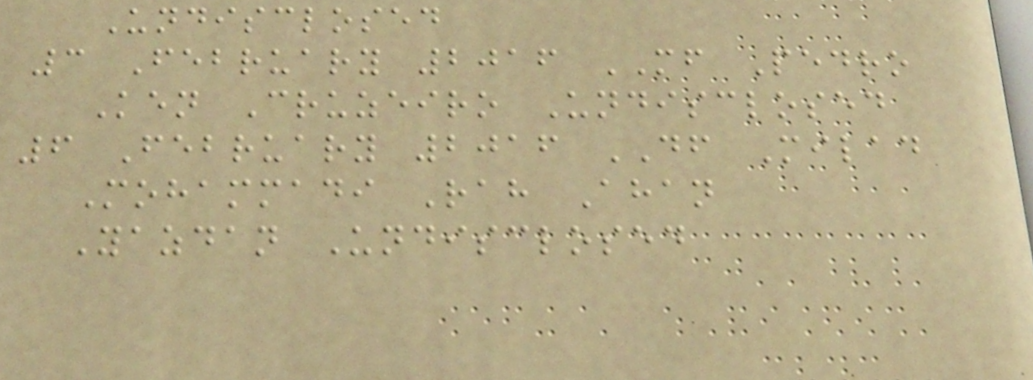Undisclosed
3 February 2016 MF Pedro
Ken Cruzeiro Undisclosed
6 February 2016 DF Milad
Mohammadi Rah Ahan
Yazdan Undisclosed
